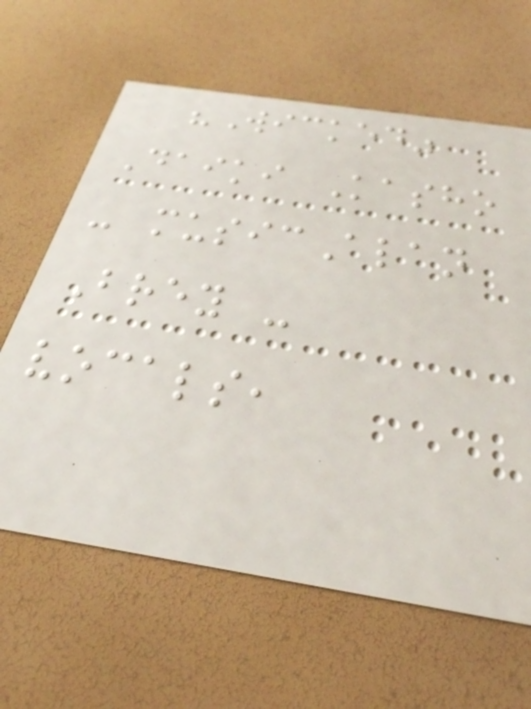"Wicked"
Daiki Kasho
- musicAlan
Brey -
vocals,
